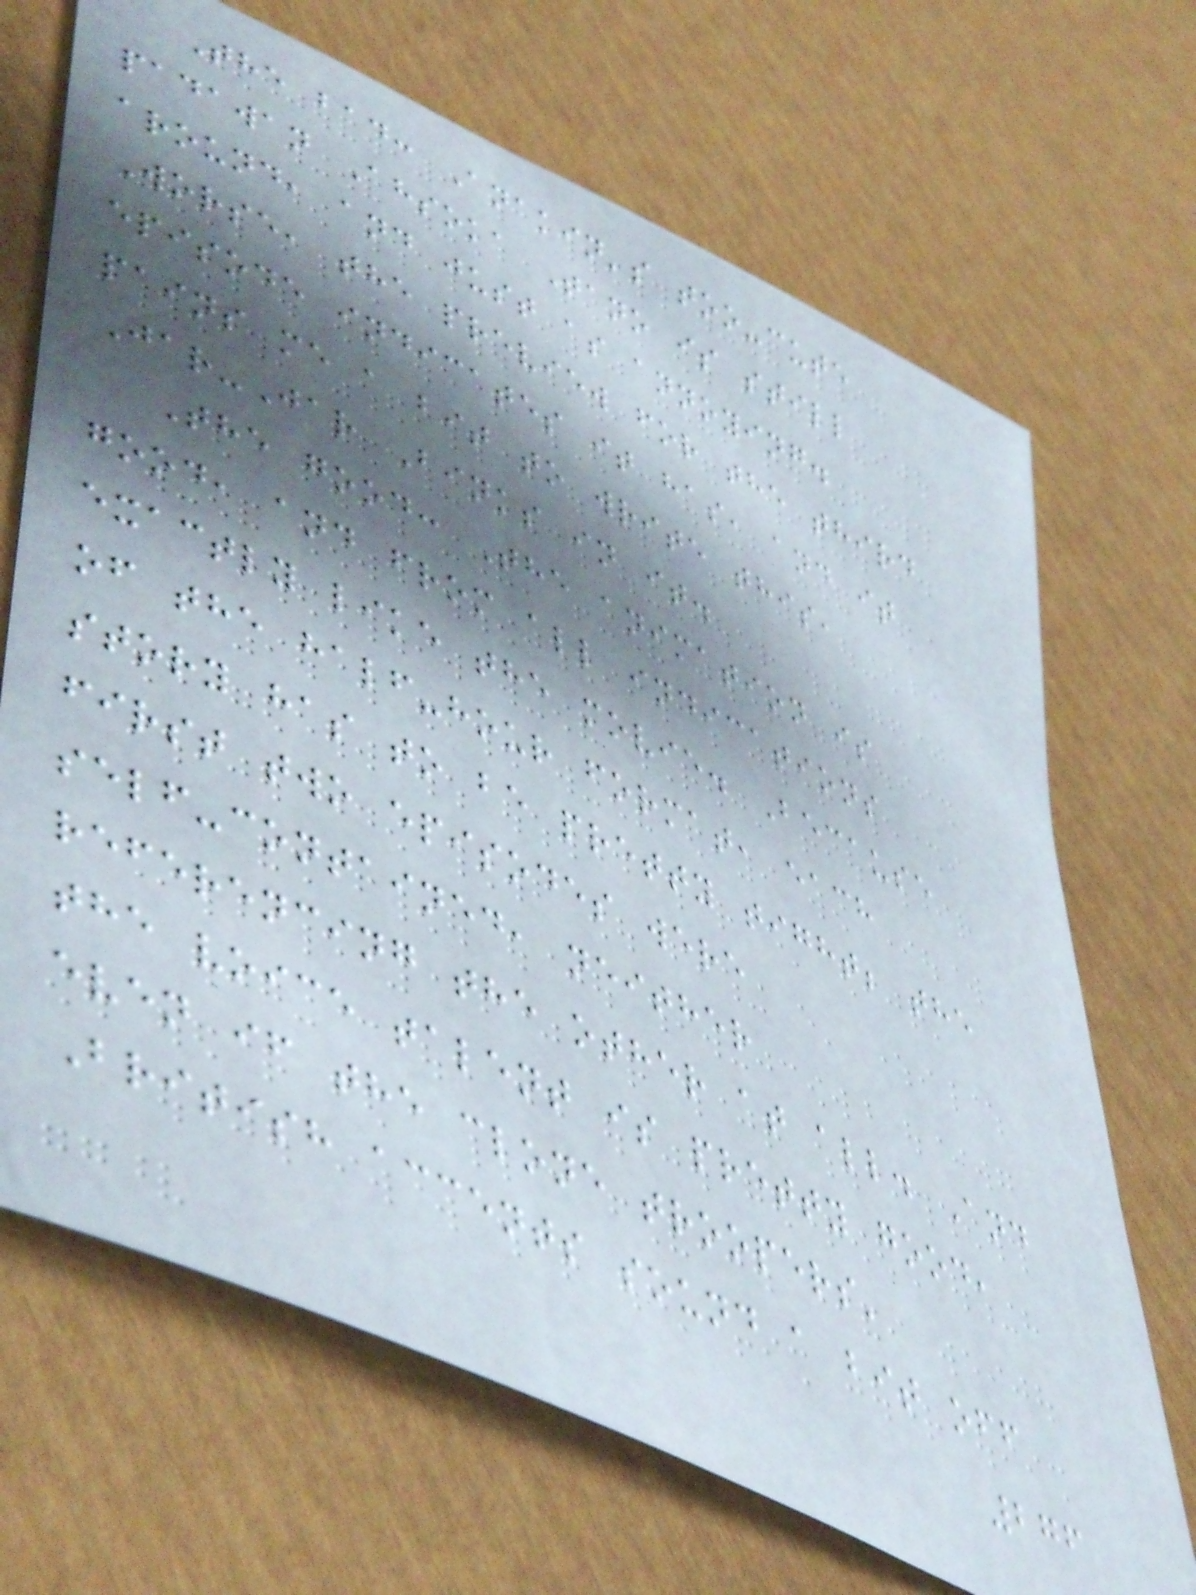The bad: Anakin's too-cute
padawan Ahsoka Tano is still
around, and just as annoying.
Worse, the preview for the third
episode indicates it has, and it
pains me a bit to write this,
Jar-Jar Binks in it.
The good: The animation is
good, and from all indications
exactly like the movie. Because
of the half-hour format, each
story has to be pretty tight; the
first two episodes were
self-contained, neither
referencing the other at all. And
the voice talent is pretty good,
even if the clone troopers'
British accents sound a bit off
276
